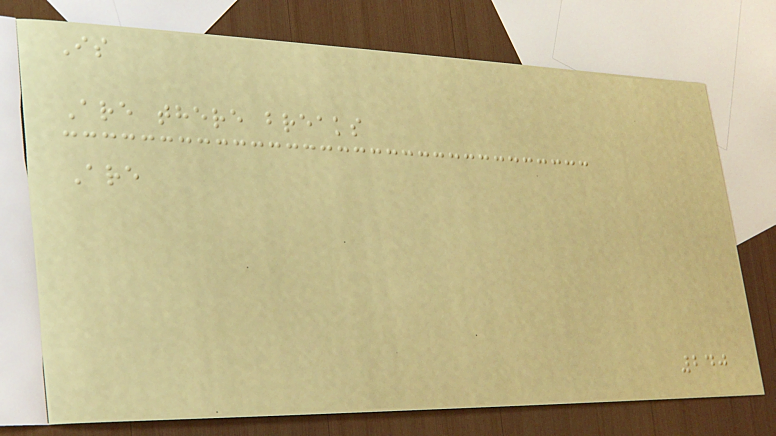Is
Are there breaks
Are
240
